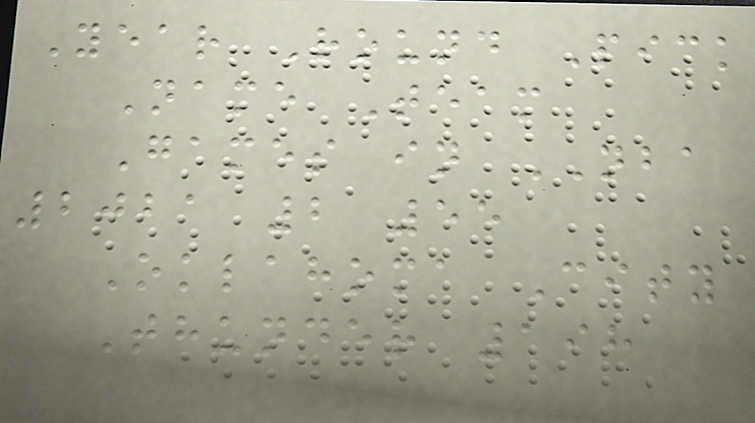Year Round Pick
Name Team
Games in NBA
2021 2 55
Oklahoma City
Thunder 198
